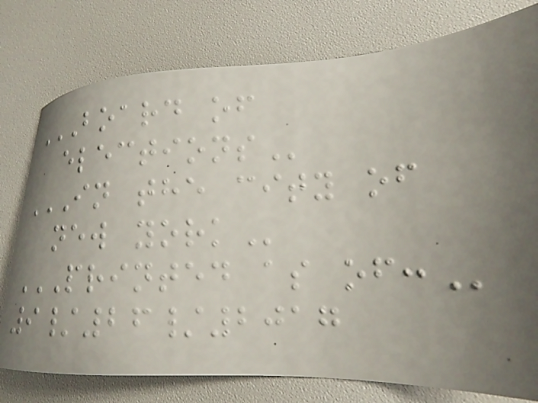BOARD OF
ELECTIONS
IN THE CITY OF
NEW YORK
PRINTED AS OF:
9/26/2017
